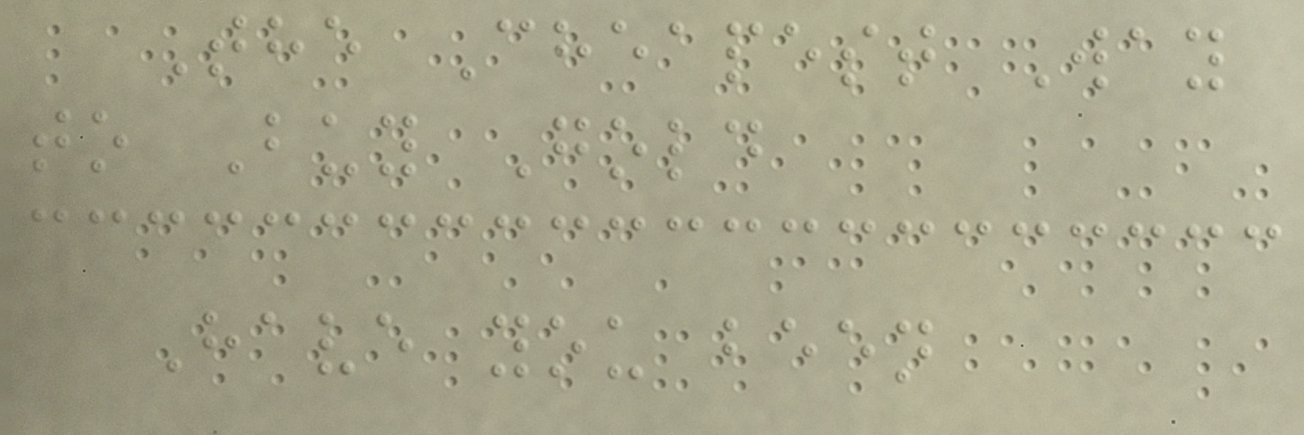The Cheapest Way
to Buy Gold
Have you been
